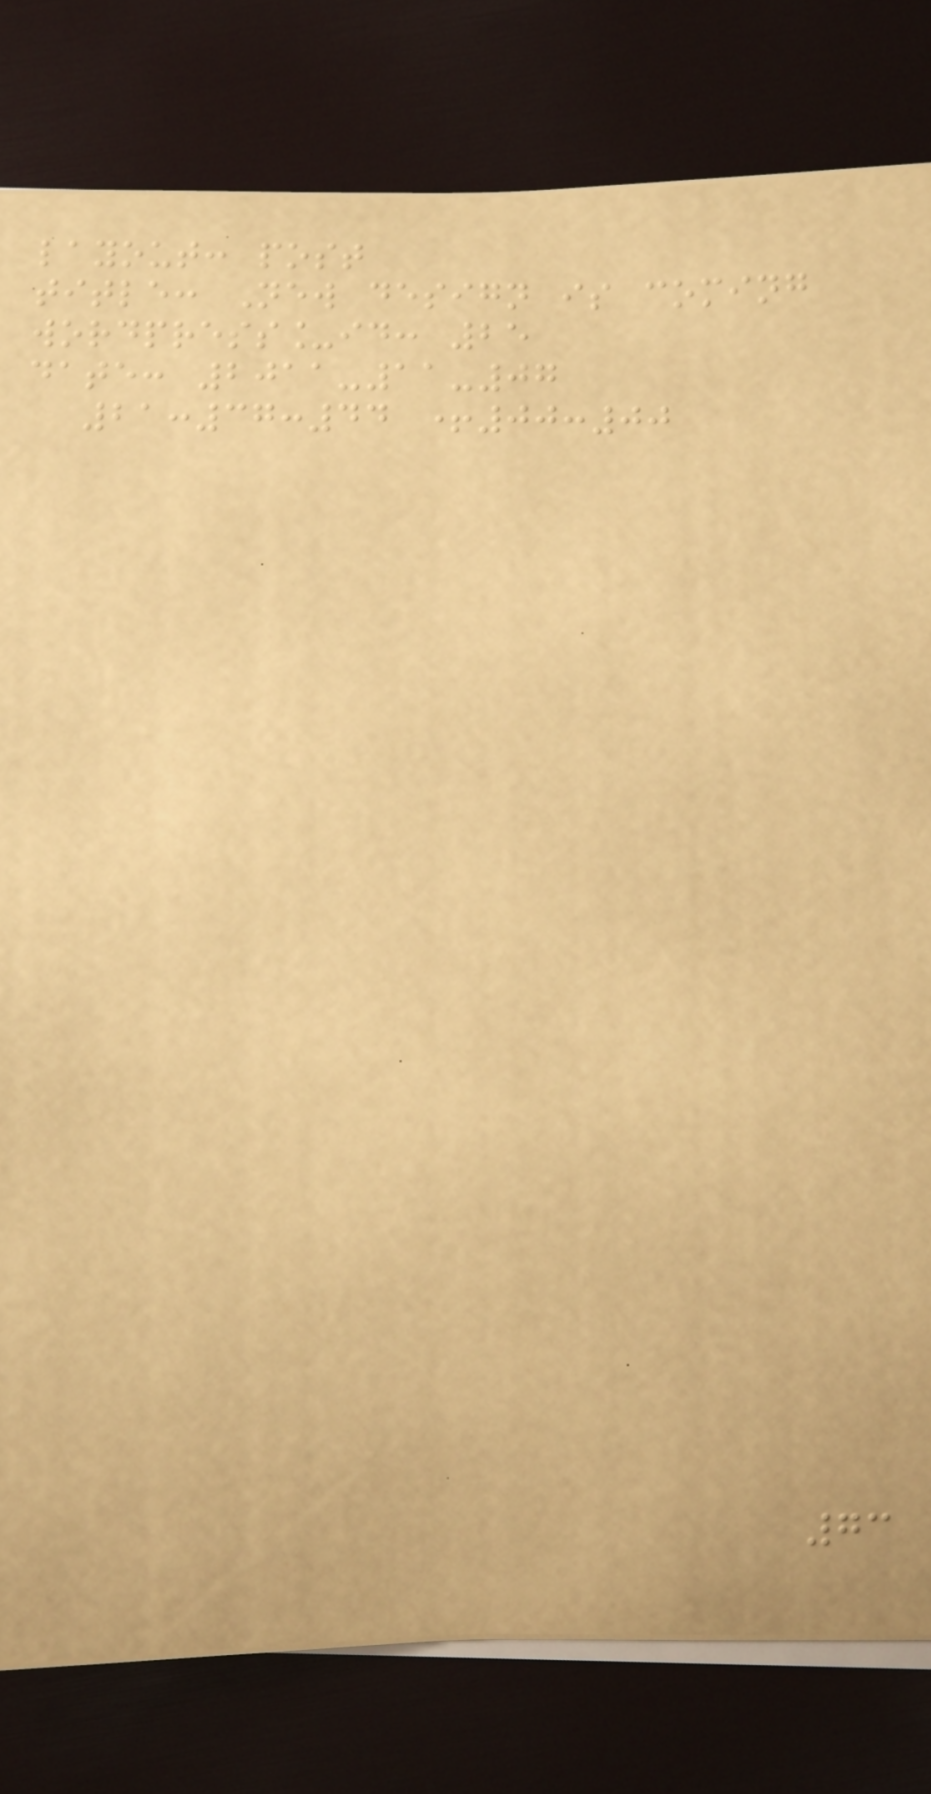layout: post
title: New design is coming
wordpress_id: 25
date: 2011-11-07
21:37:44 +00:00
73
